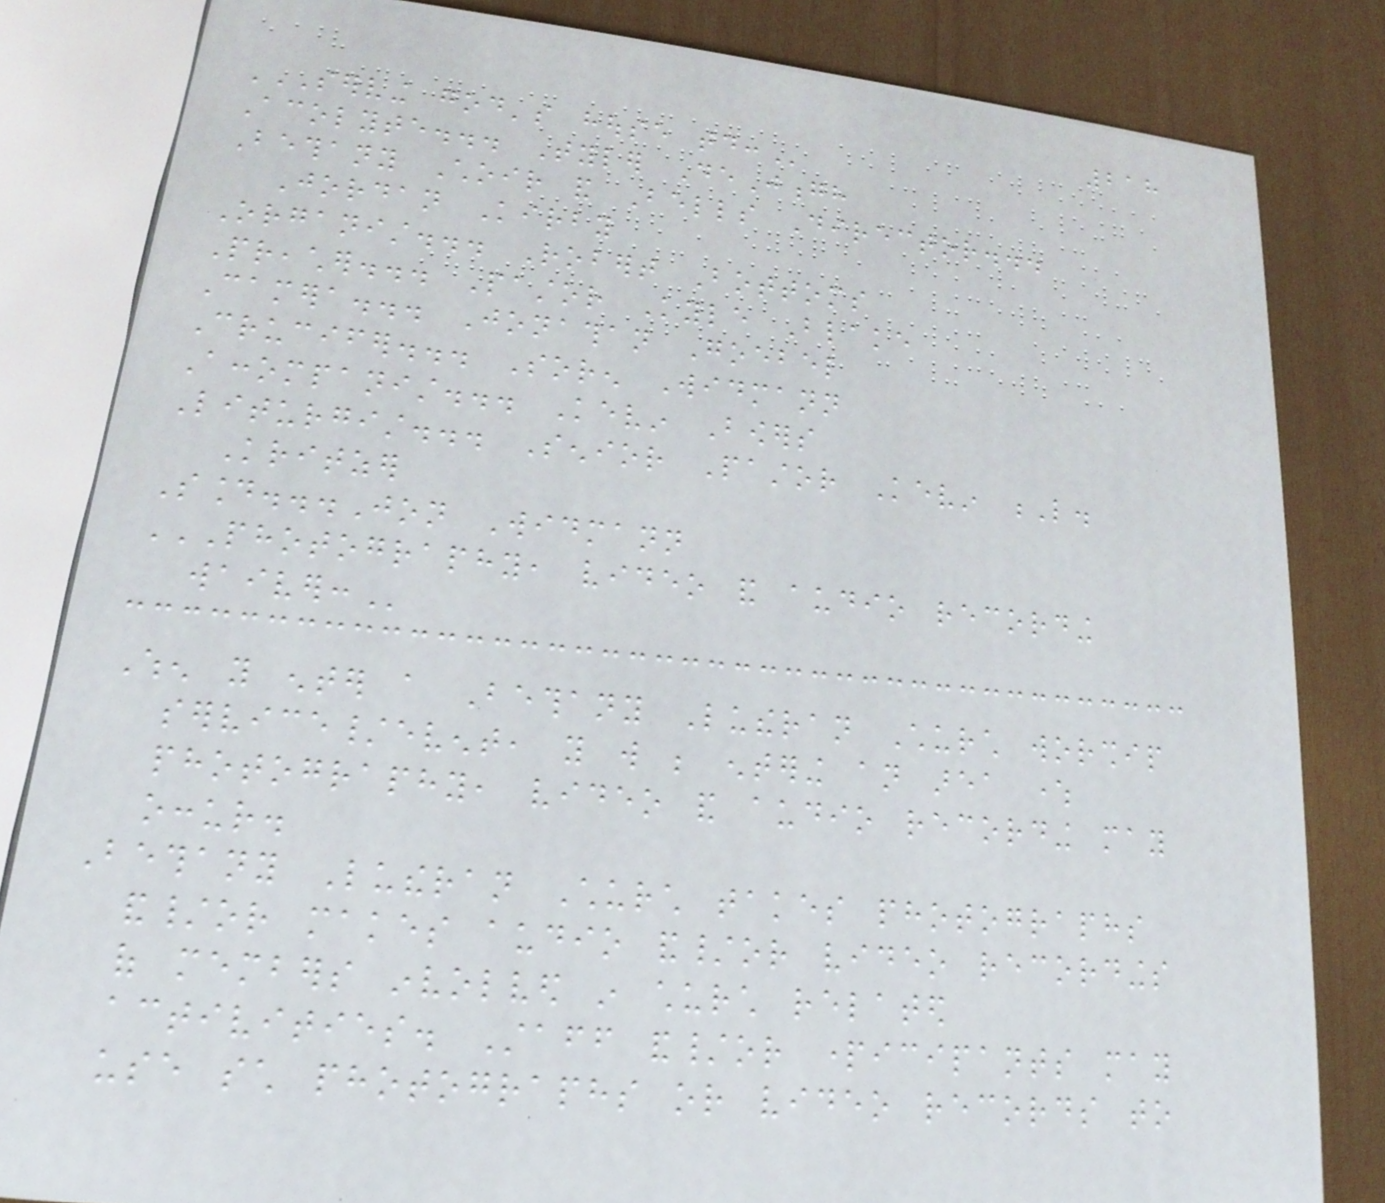218
SERVING GOD'S HOUSE TODAY:
Acolyte... Tyler DeJongh
Bethany Choir and Bells Director...
Jordan Kirby
Organist... Robert Bottoms
Preacher... Pastor Kyle Blake
Camera... Jonathan Goebel
Crucifer... Soren Widmann
Accompanist... Kevin Bowers
Liturgist... Senior Pastor Kevin L.
Kritzer
Sound...Jon Widmann
PHOTOGRAPHY, VIDEO AND AUDIO RECORDING
WAIVER:
When you enter a Bethany Lutheran Church worship
service/event, you will be entering an area where
photography, video and audio recording may
occur.
Bethany Lutheran Church takes photographs
and/or makes audio and/or video recordings
of members involved in church related
activities. Staff and/or participants may
use such photographs or video records to
